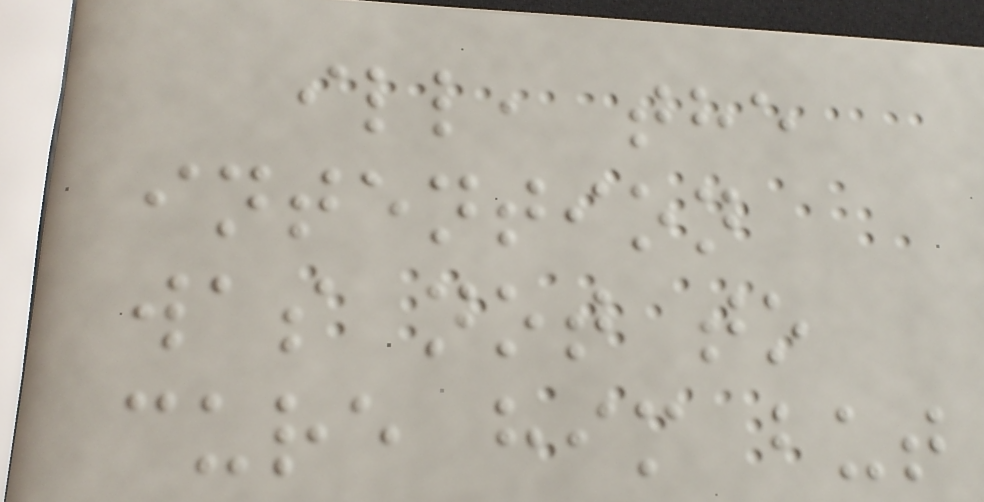ill, the
intention
was not to
cure him but
